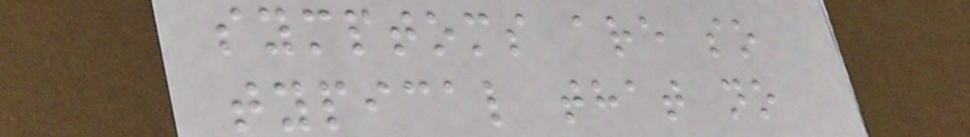symptoms are so
typical that no
